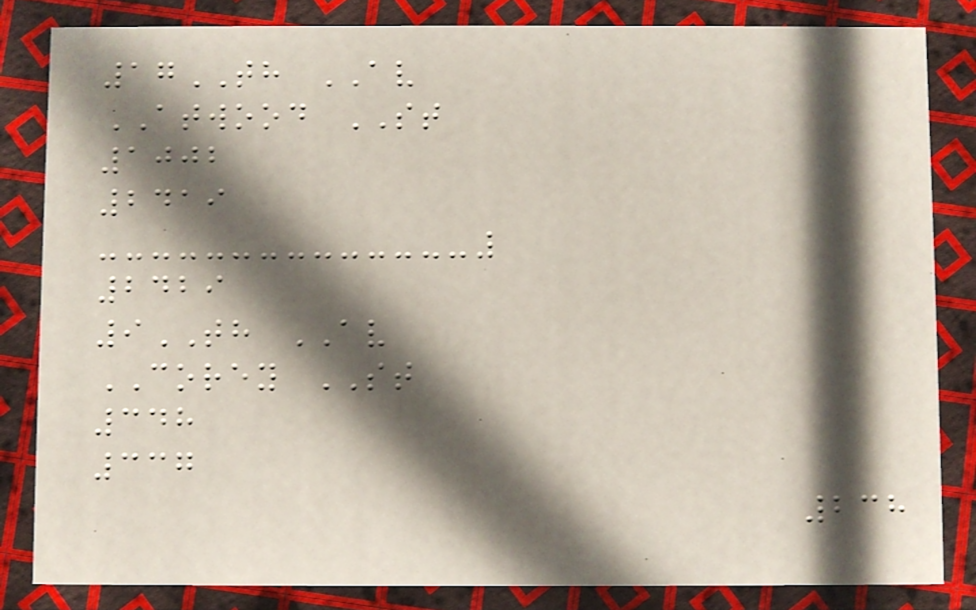17TH AV
ATWOOD ST
1002
2419
2429
9TH AV
COREY ST
348
337
238
